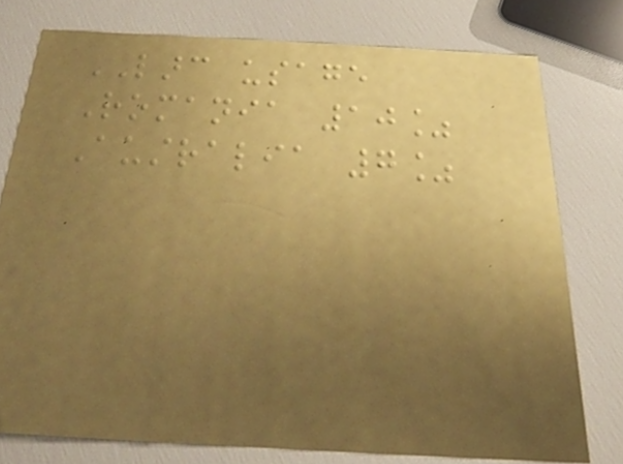LARC usage
Romania 10%
Australia 7%
